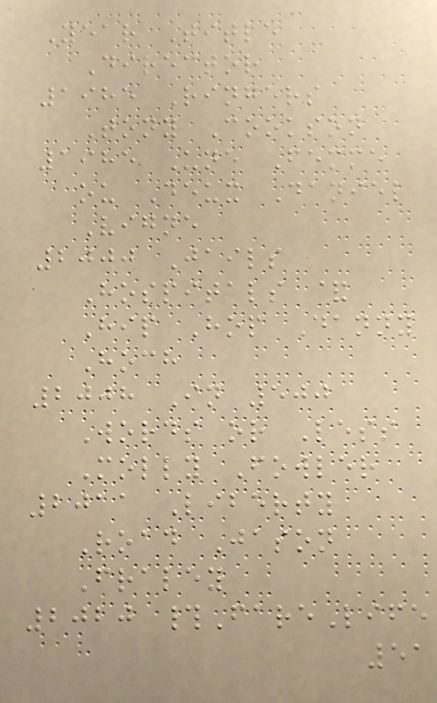Year Title
Director
1985 Ringers
Tony Cookson
1985 Une Femme
ou Deux Daniel
Vigne
2000 Jails
Hospitals &
Hip Hop Danny
Hoch
2008 In 500
Words or Less
Molly Fowler
2011 Liberty
Road Jason
Fraley
2020 #FareLife
51
